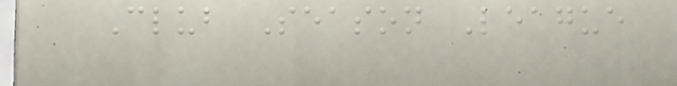Club Season League
